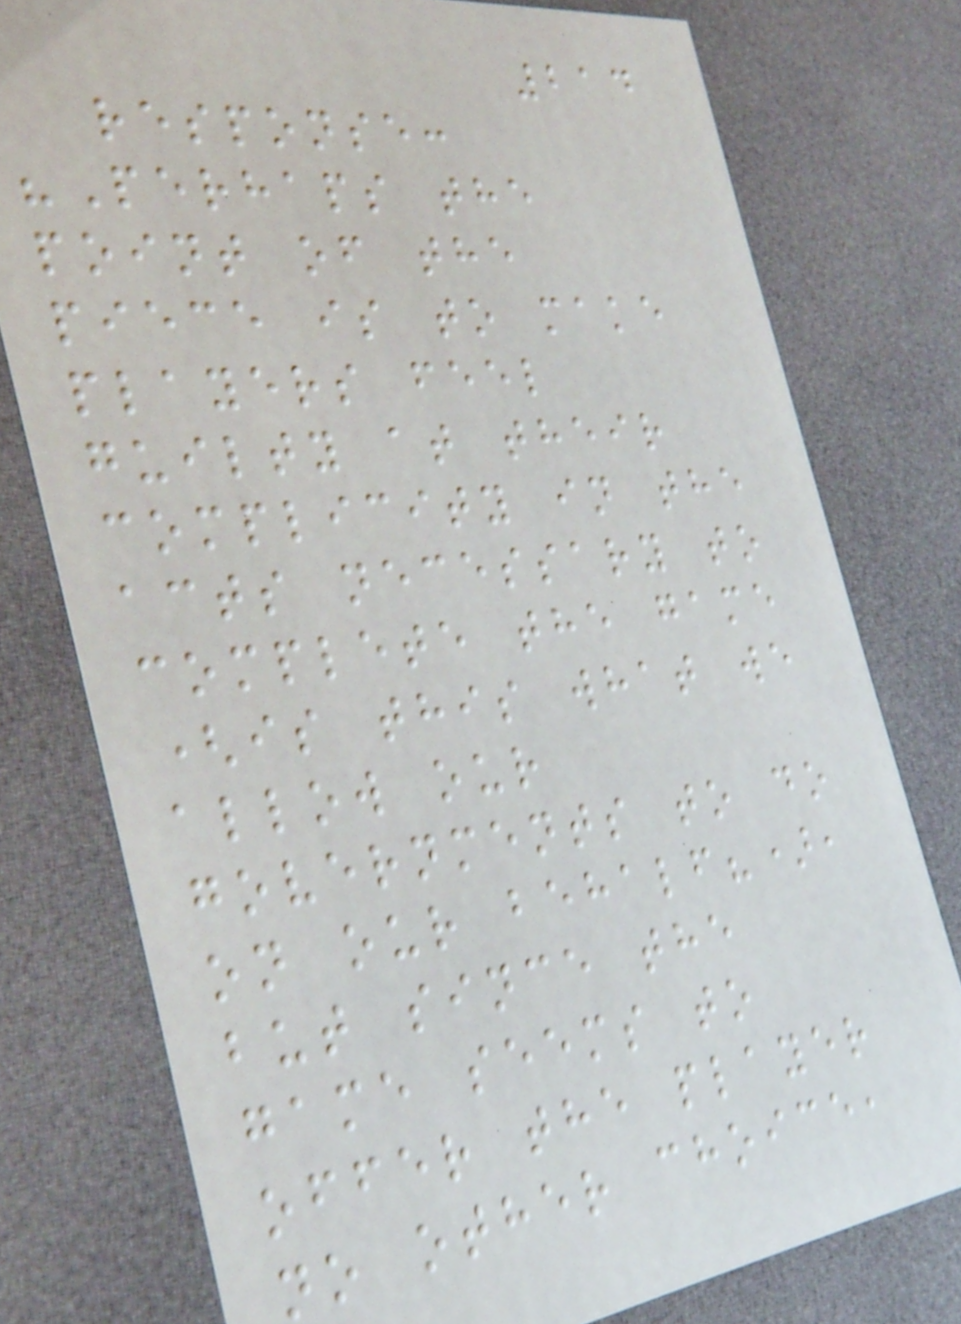214
response:
"Perhaps the
point of the
piece is to make
players feel
guilty at their
complicity in the
acts necessary to
complete the game
(is this what we
allow our
governments to do
on our behalf?),
but since the
game seems to
offer the player
no other choice,
